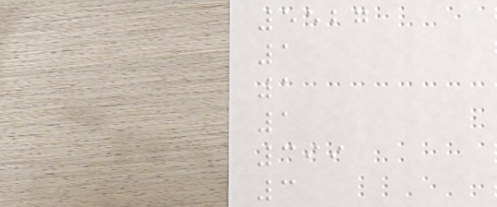5527
1
1
1
399
3
